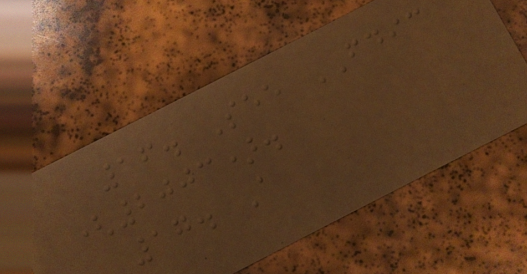16. See FDIC
(2003).
17. A
